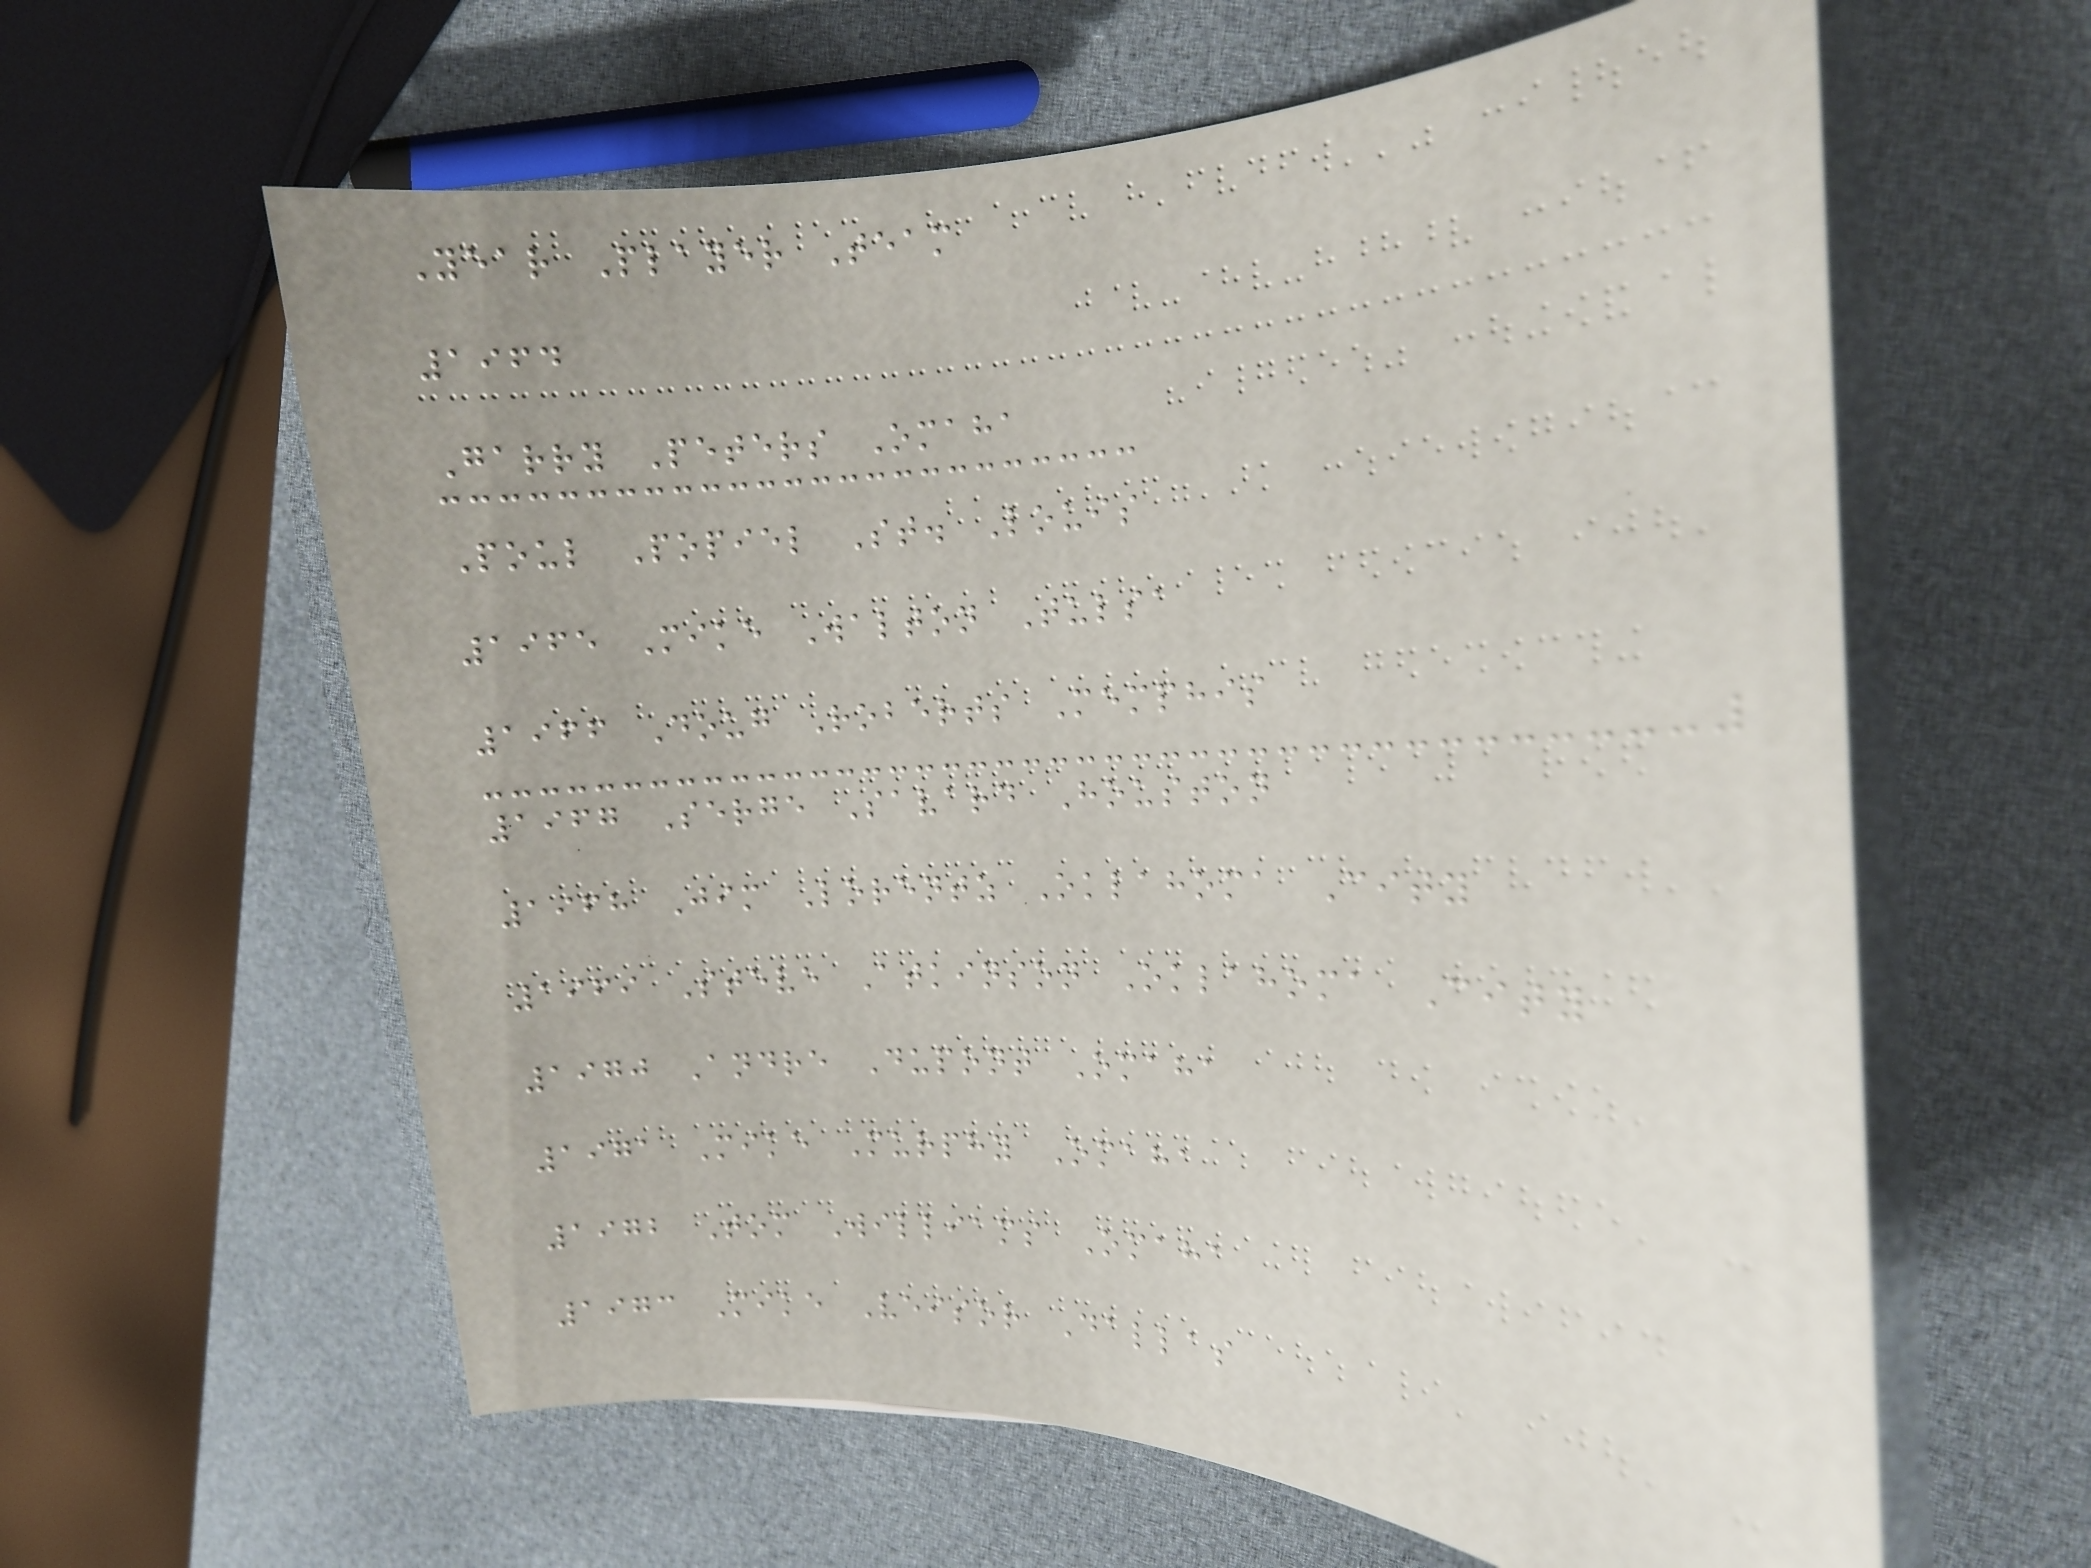Year Player Team
1964
Garry Peters Omaha
Poul Popiel St. Louis
1965 Mike Walton Tulsa
1966 Doug Roberts Memphis
1967 Serge Savard Houston
1968 Jim Lorentz Oklahoma City
1969 Steve Atkinson Oklahoma City
1970 Andre Dupont Omaha
1971 Mike Murphy Omaha
1972 Tom Williams Omaha
1973 Mike Veisor Dallas
